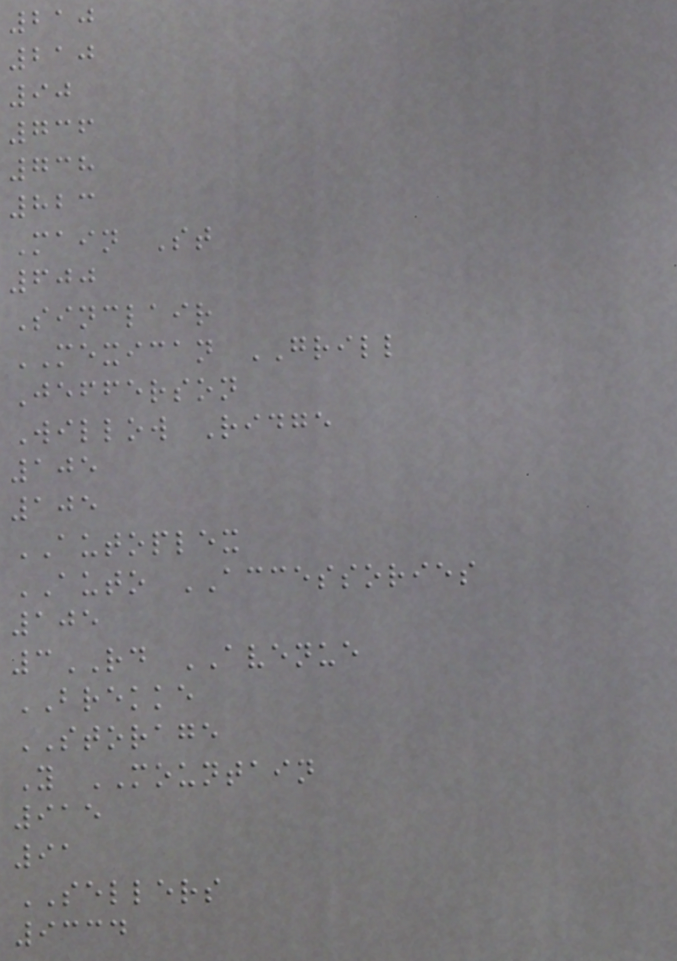210
210
90
736
738
823
Main St
600
Sinclair
MEXICAN GRILL
Jefferson
Willow Ridge
105
105
AUTOPLEX
AUTO ACCESSORIES
105
3RD AVENUE
BREKKE
STORAGE
Y MOUNTAIN
915
91
SELLERS
9334
